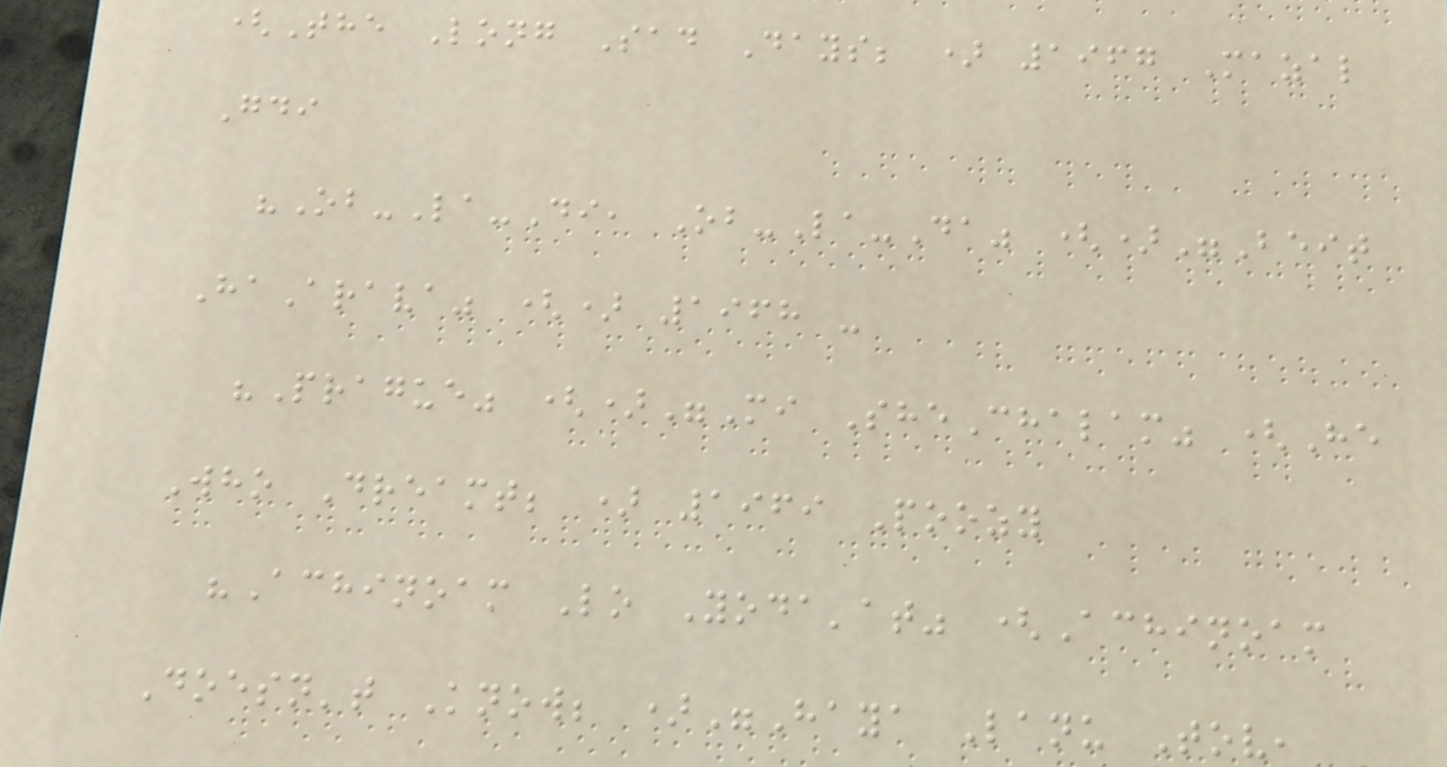(The Long Sad Days; ) 1967 Mazal
Gdi
"Ob-La-Di, Ob-La-Da" ()"Beit
HaArava" () 1968 -
"Prague" ()"Mi SheChalam" (He
Who Dreamt; ) 1969 Poozy
"Achinoam Lo Yoda'at" (Achinoam
Doesn't Know; )"Haya Lanu Tov,
